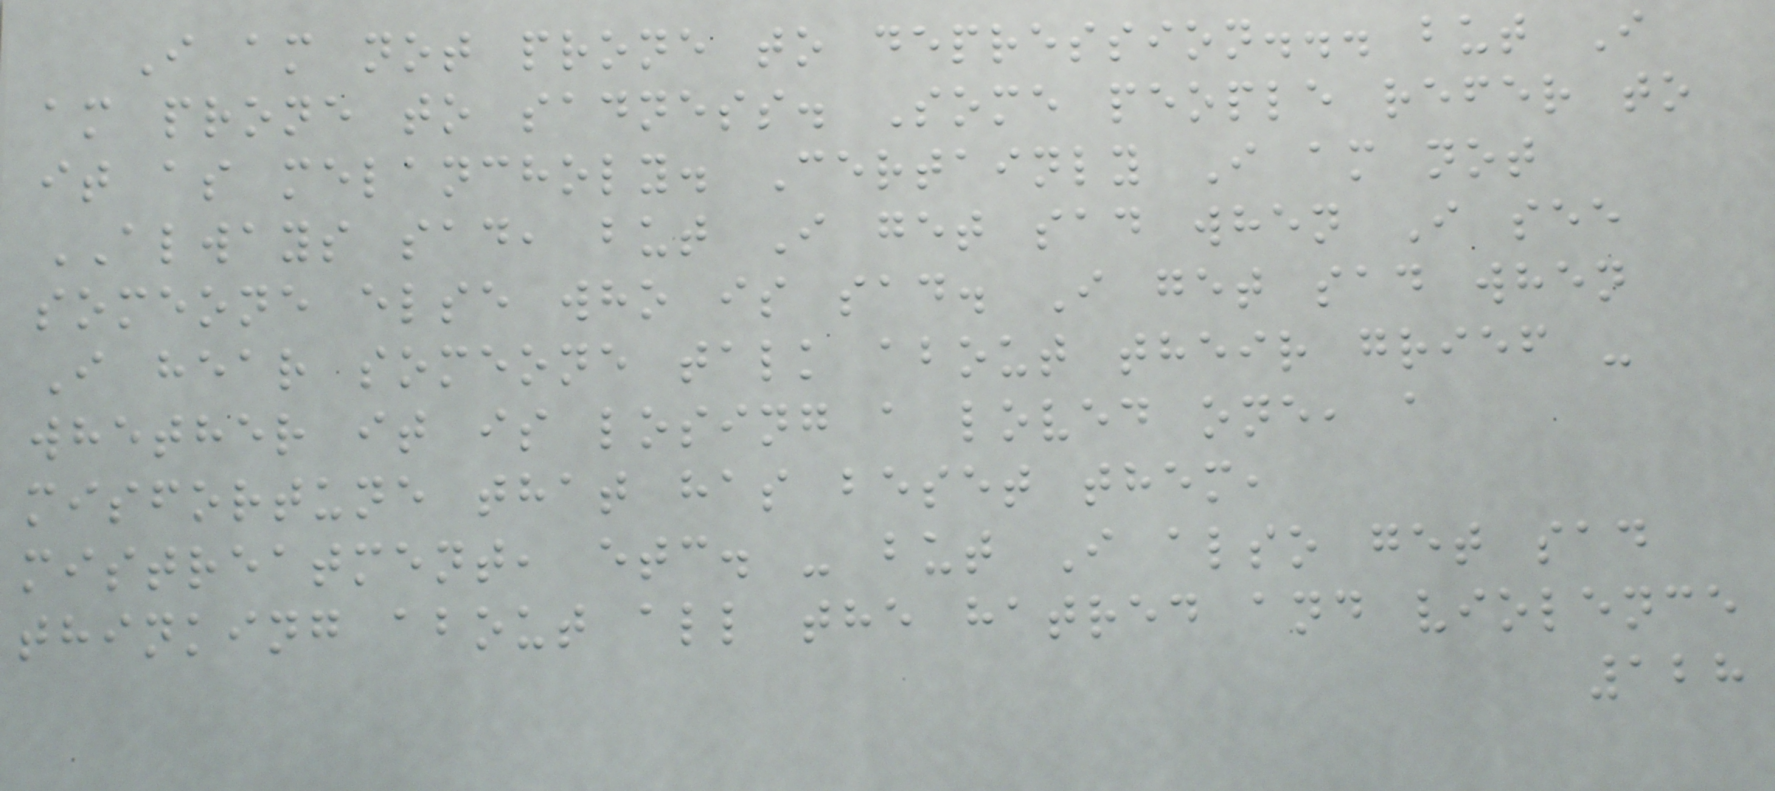I am not prone to depression... but I
am prone to sadness. Some people refer to
it as melancholy. Certainly I am not
ALWAYS sad, but I get sad when I see
someone else who is sad. I get sad when
I hear someone talk about their grief -
whether it is losing a loved one, a
misfortune that has beset them,
mistreatment, etc. - but I also get sad
thinking about all the hatred and violence
128
